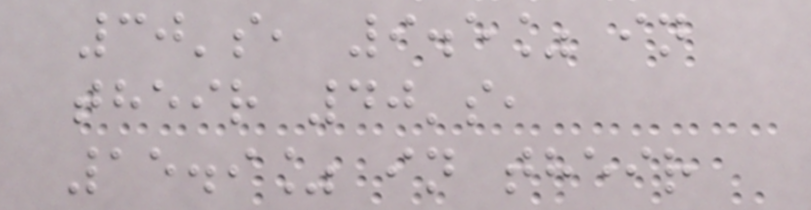30's, 9.5% in
their 40's,
15.9% in their
